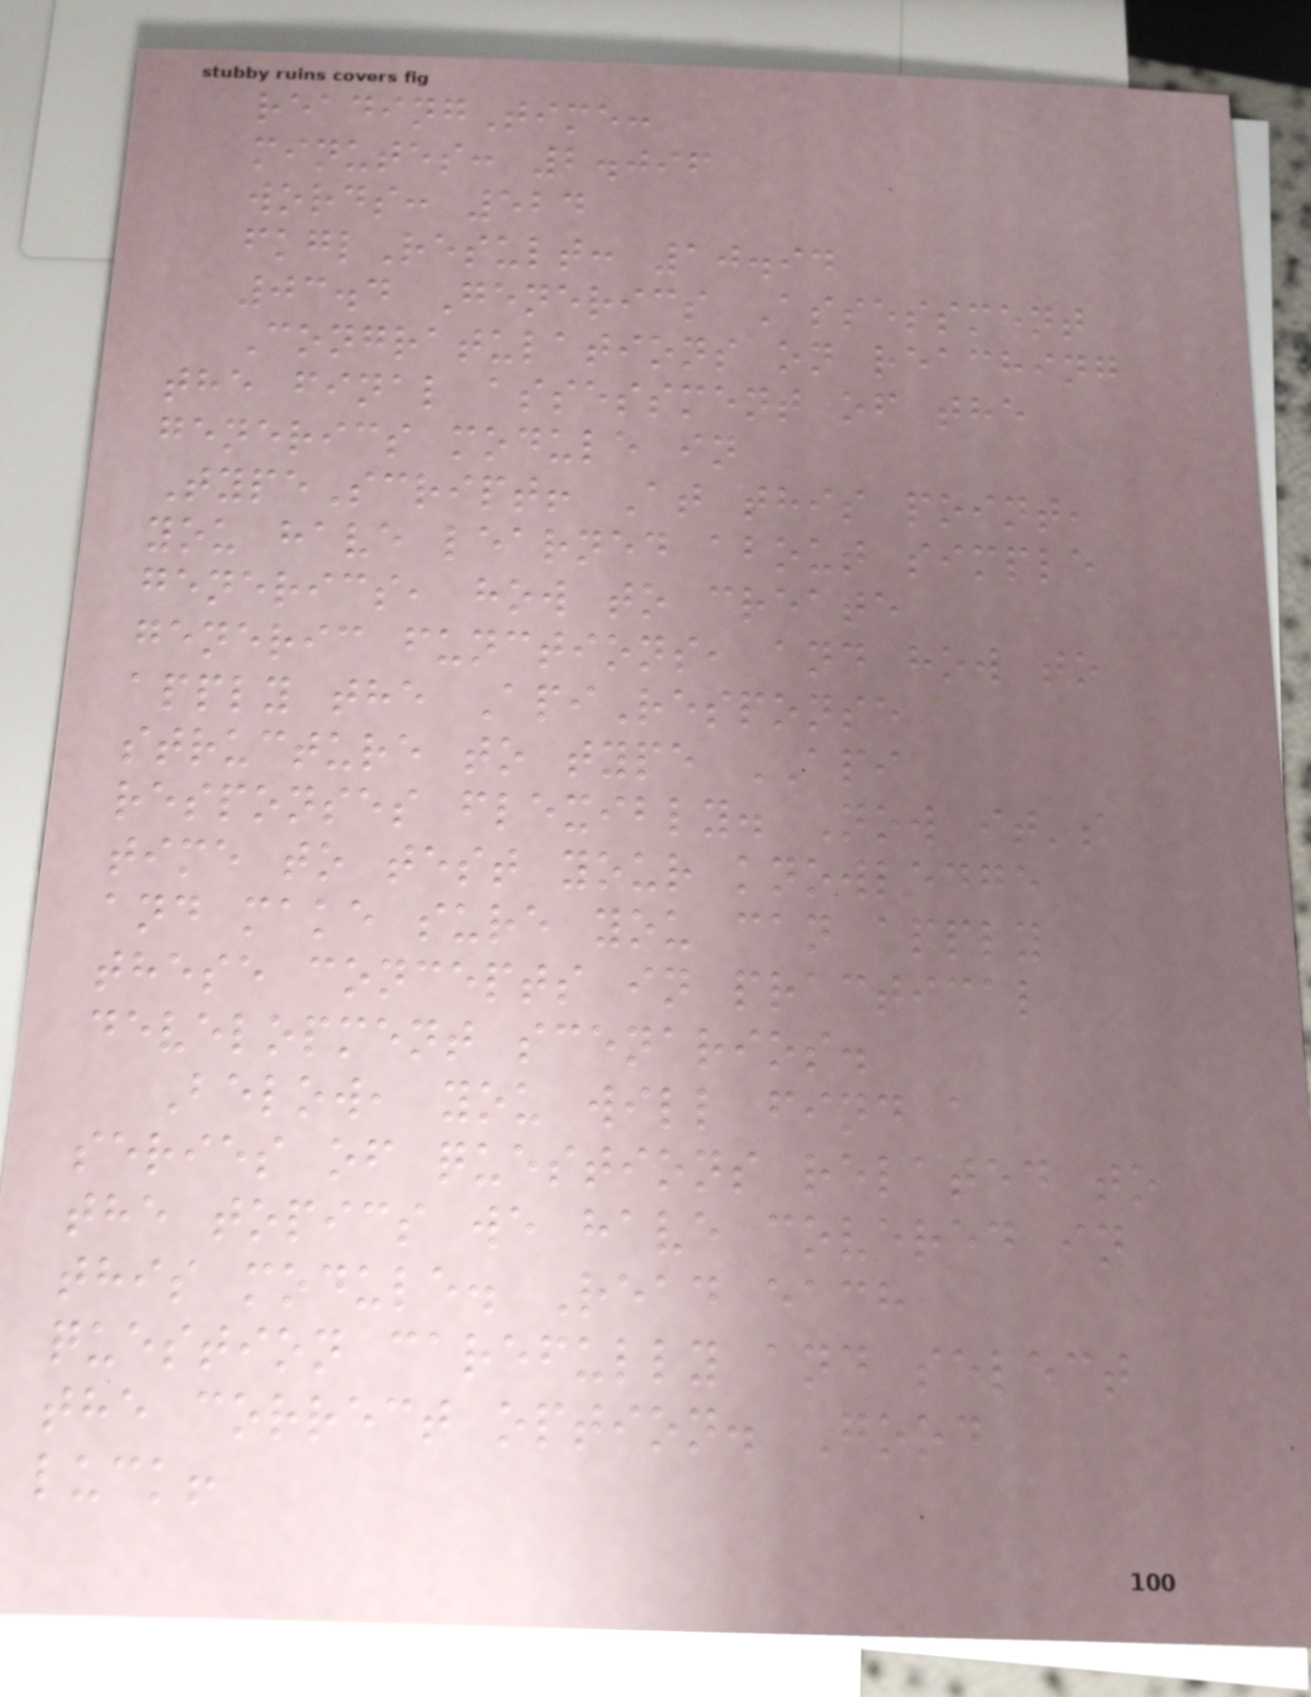readingTime:
minutes: 2.096
words: 524
fkglResult: 10.94
03.4 Generics Assessment
Congratulations on reaching
the final assessment of the
generics module in
TypeScript! At this point,
you have learned about simple
generics, how to create
generic functions, and how to
apply the ApiResponse
structure to type API
responses flexibly. Now it's
time to test your knowledge
and make sure you can apply
these concepts in practical
development scenarios.
Below, you will find a
series of questions related to
the topics we have covered in
this module. Read each
question carefully and select
the correct option. Good
luck!
